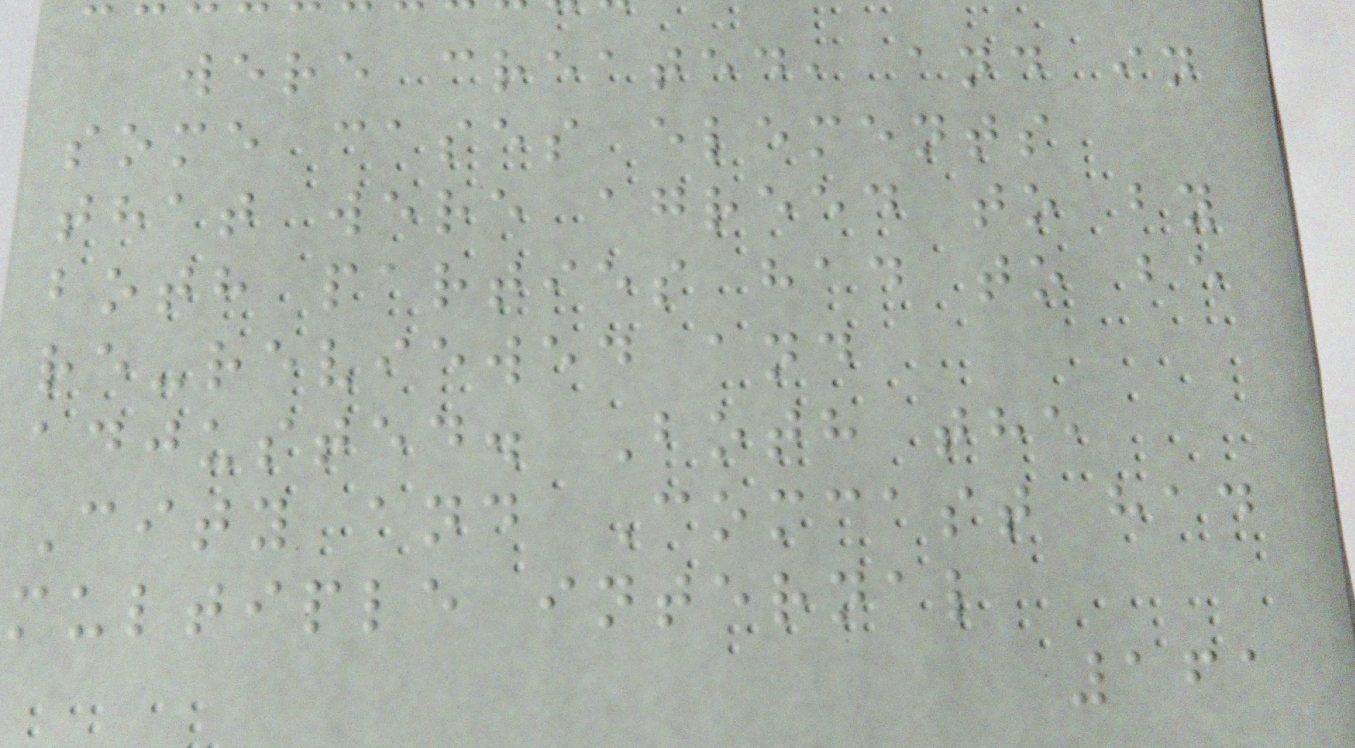were created, and in
some cases elements
that were agreed to by
both parties had to be
re-reviewed and
adjusted. Both the
City and Comcast had
multiple internal
161
